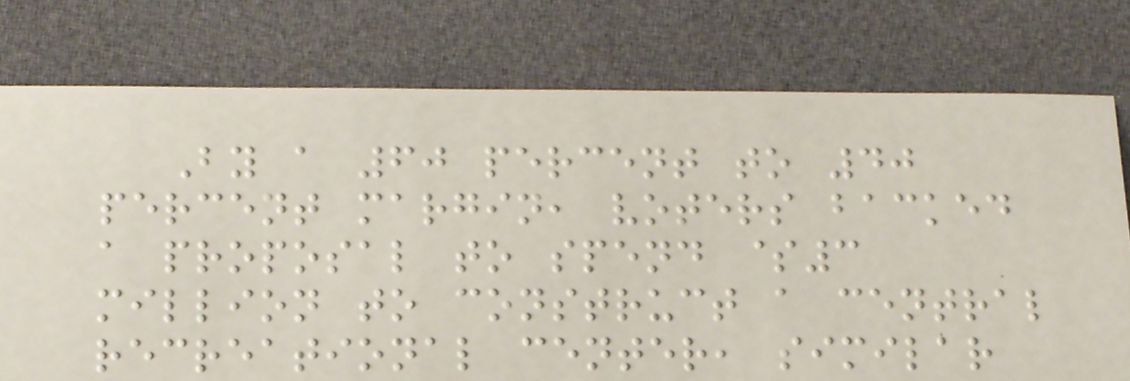By a 60 percent to 40
percent margin, voters backed
a proposal to spend $3
million to construct a central
recreational center, similar
